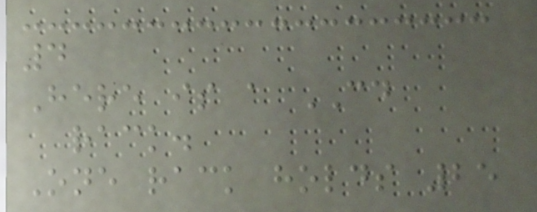4
Here is a CD
rack.
One rack holds 25
